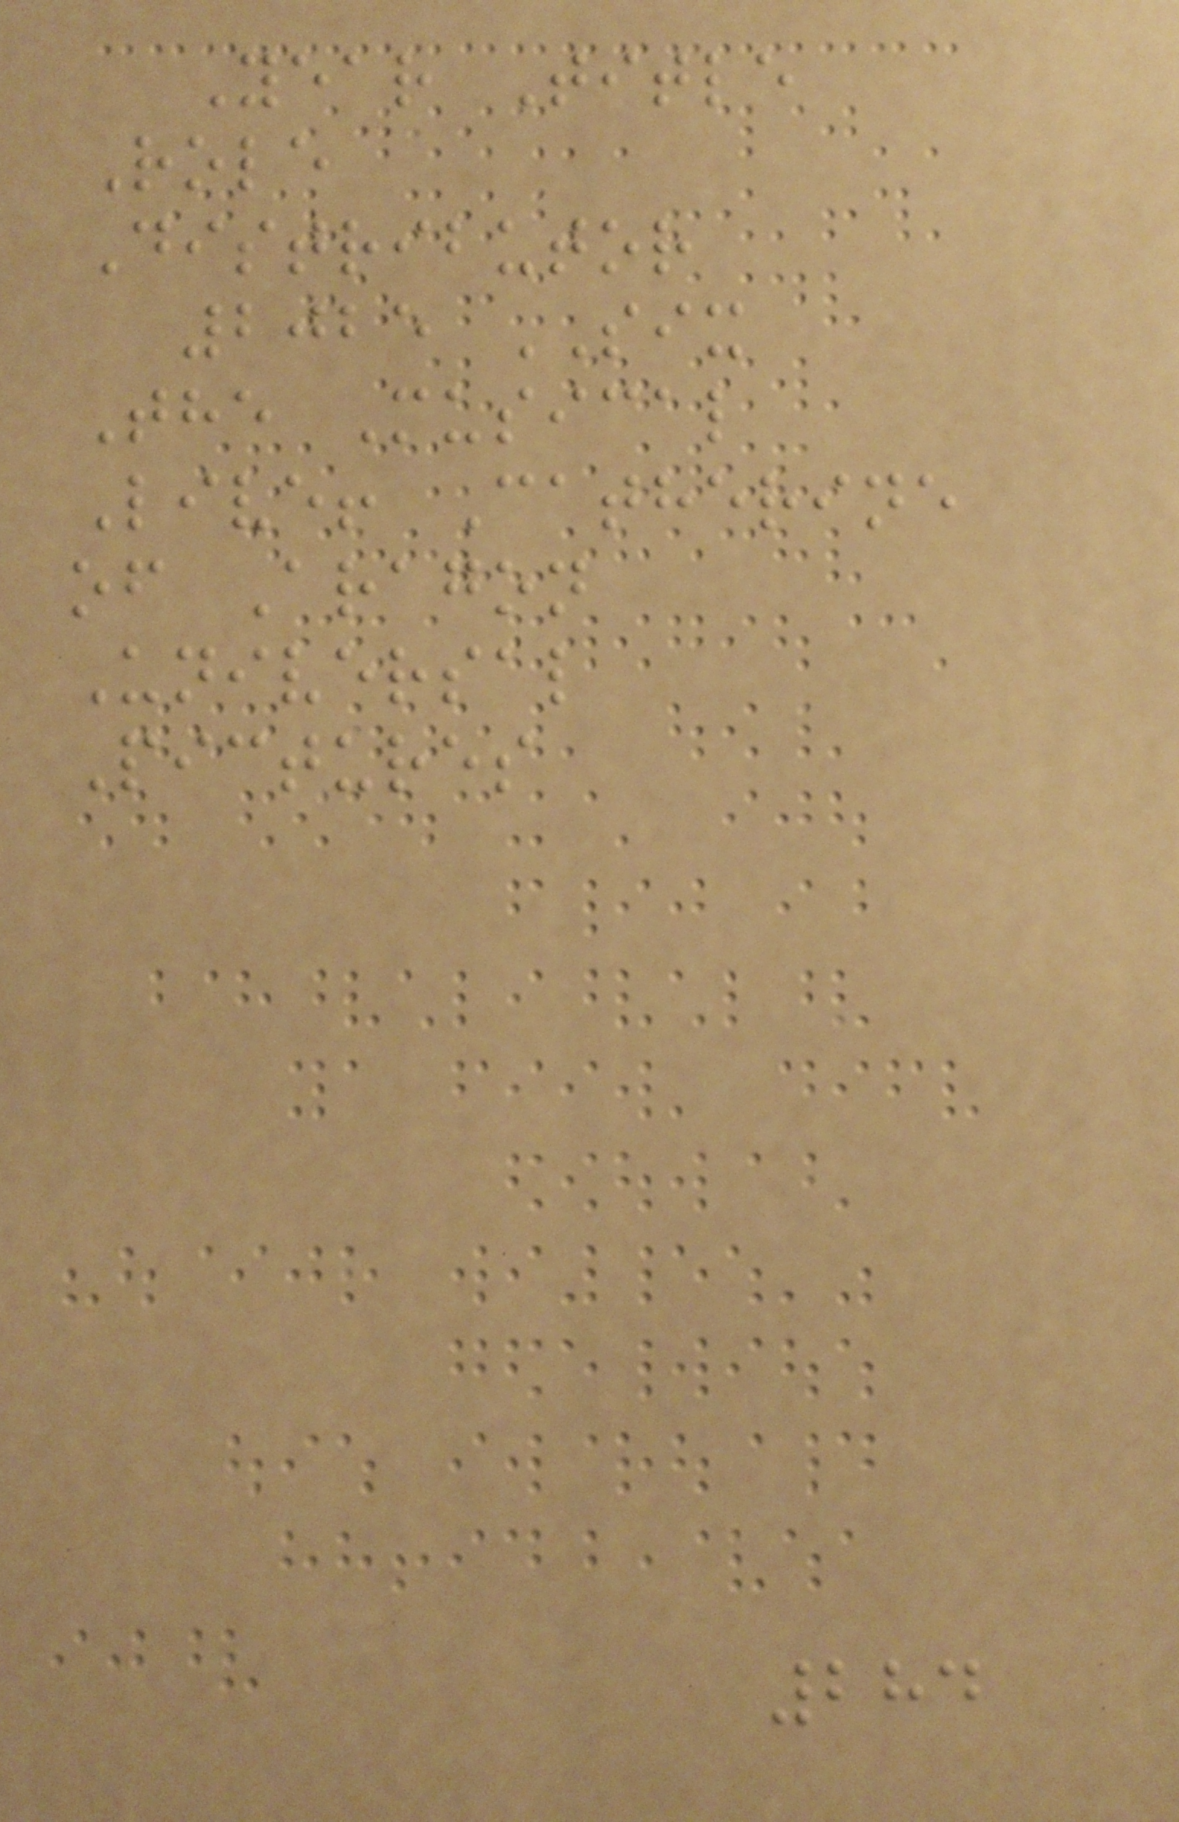Year Title
Role
Distributor
2025 SIX
The Musical
Live! Catherine
of Aragon
Universal
Pictures
284
